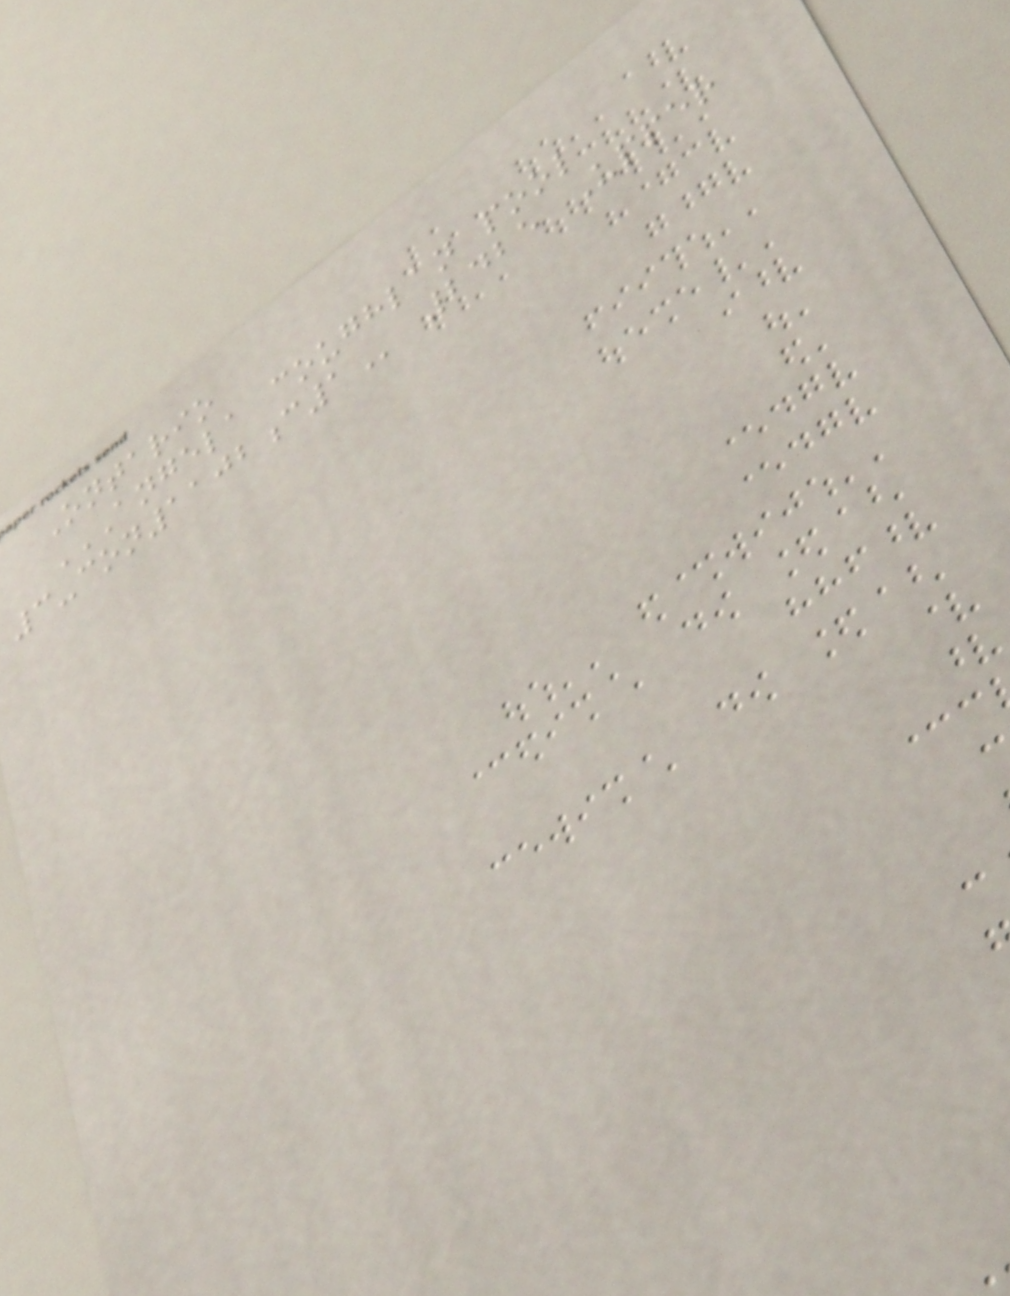Ontario
ANGELA COUGHLAN POOL
3-CON1102C1 2425 Upper
